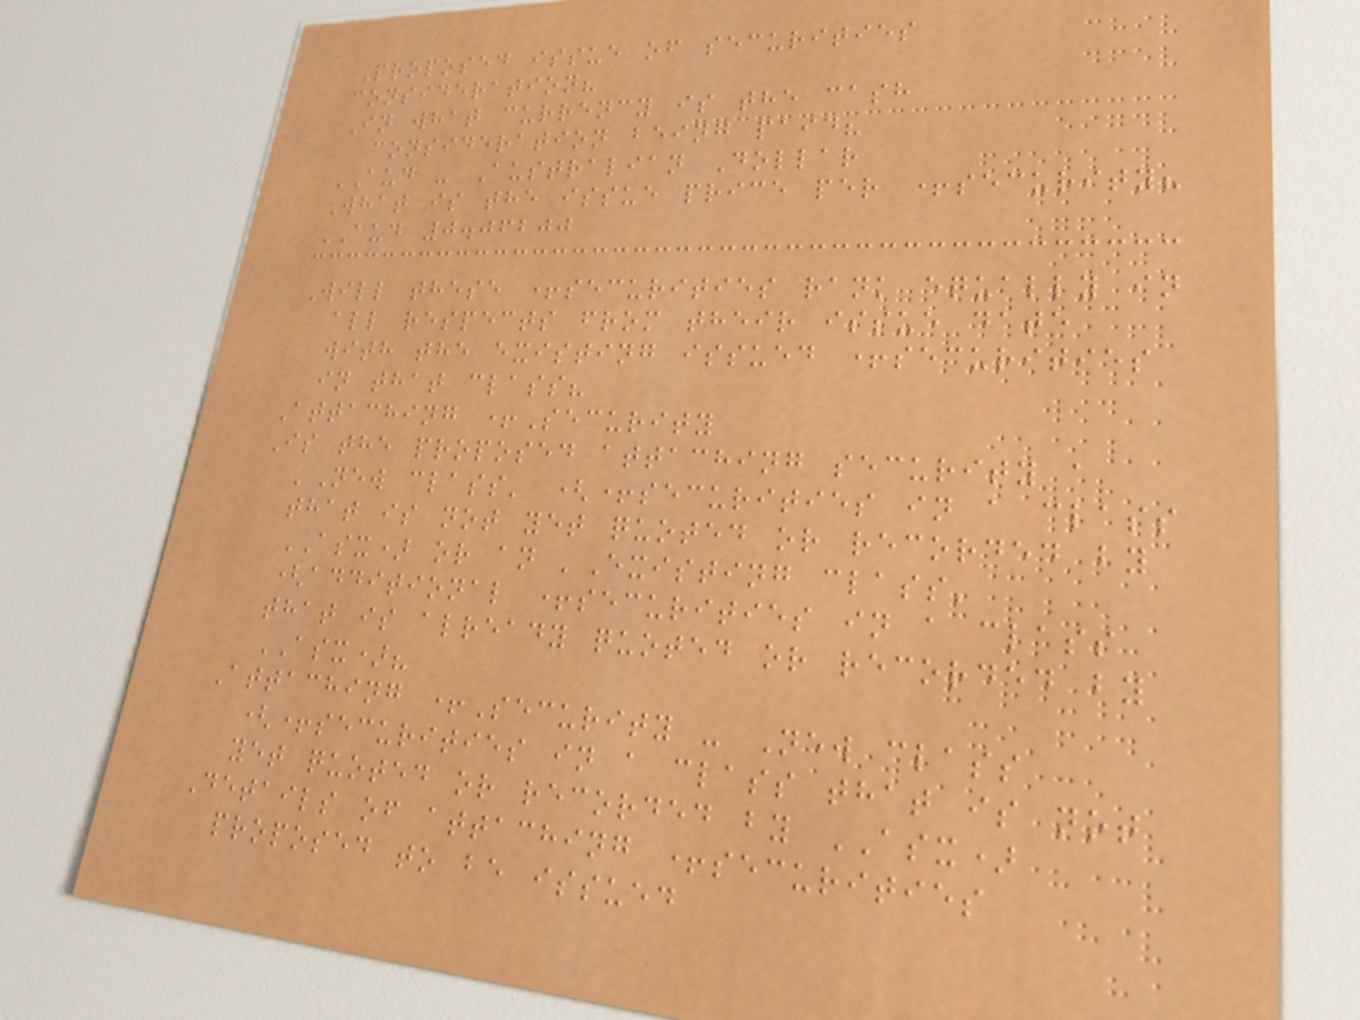Proposed issue of securities
consideration?
In what currency is the cash
consideration being paid?
AUD - Australian Dollar
What is the issue price per +security?
AUD 0.06200
Will these +securities rank equally in
all respects from their issue date
with the existing issued +securities
in that class?
Attaching +Security
Is the proposed attaching security a
'New class' (+securities in a class
that is not yet quoted or recorded by
ASX) or an 'Existing class'
(additional +securities in a class
that is already quoted or recorded by
ASX)?
Attaching +Security - New class
(+securities in a class that is not
yet quoted or recorded by ASX)
Details of attaching +securities
proposed to be issued
